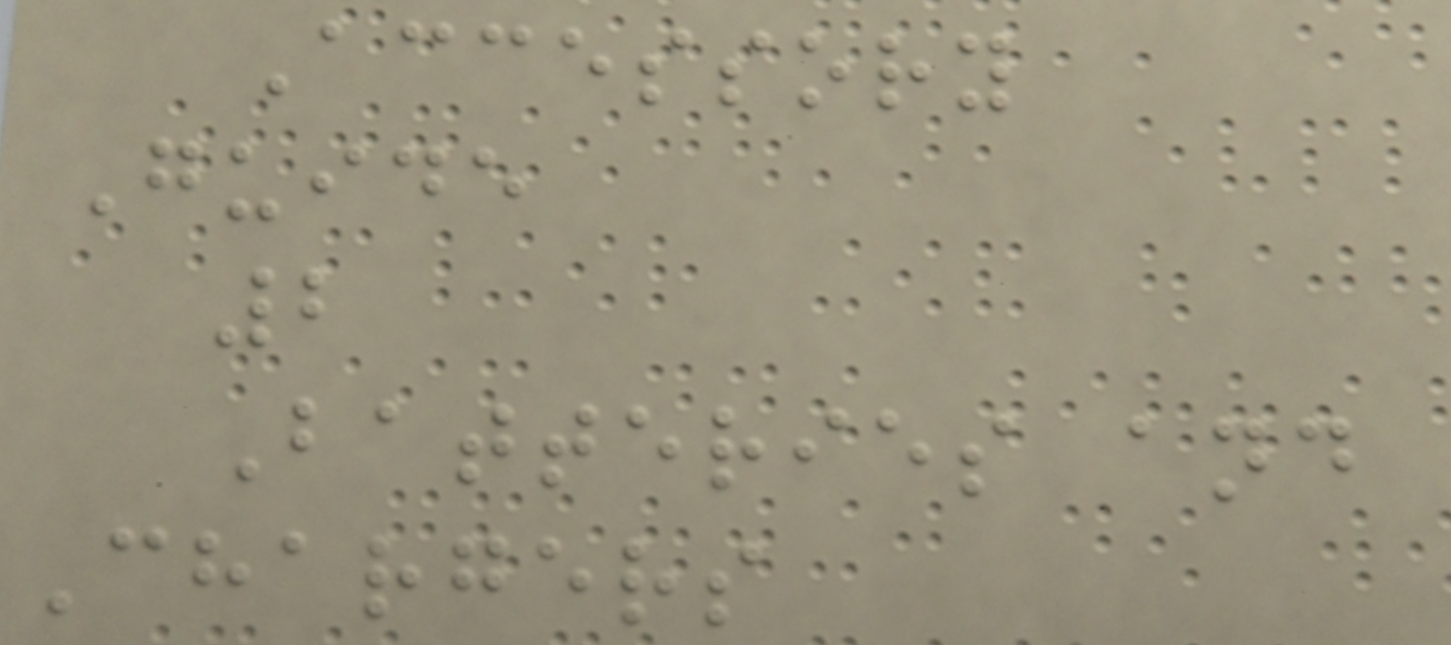Accessory
Guide
2
Batteries and
Chargers
